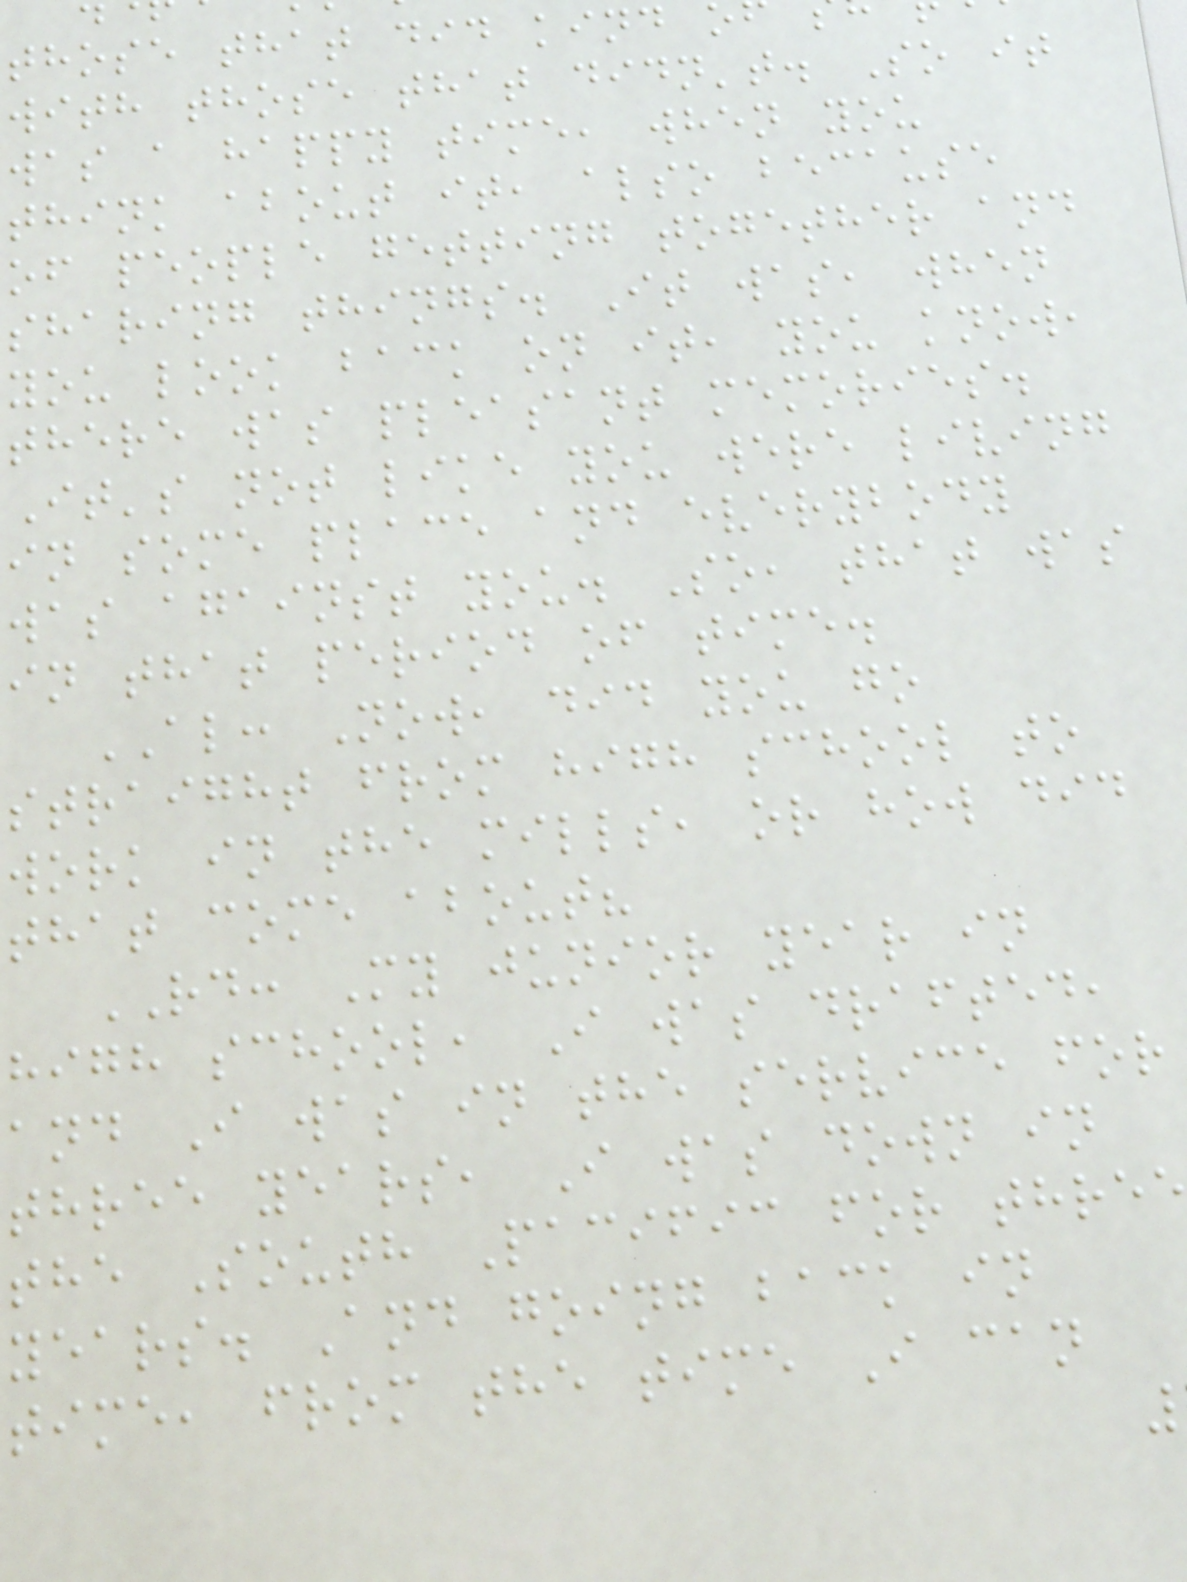those that did kind
with those that didn't. So it
was a happy time, when you
think about it, also because
of people getting together and
sharing things. It was, when
you look back on it, you know,
there was pleasant memories.
It's not like you were living
in some place and everybody
was against you. So, that was
in that period of time.
AL: Now, did you go
straight from high school to
work in the mills, or how did
that come about?
RD: My junior year in
high school, I was drafted,
and I was in the service for
three years, I was down in
the South Pacific for thre
years. And going back in
time, from the time I can
